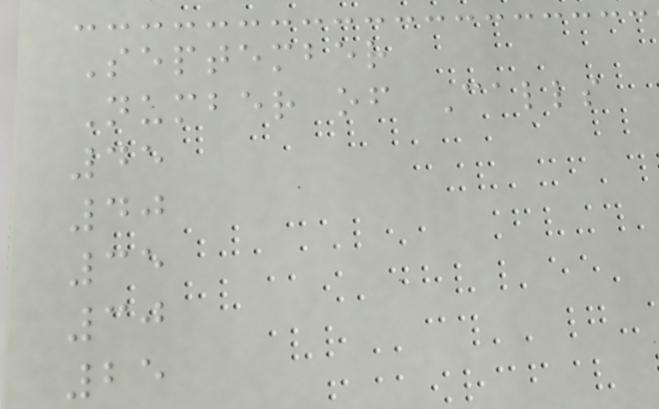September
Number of Calls
45
40
35
30
25
